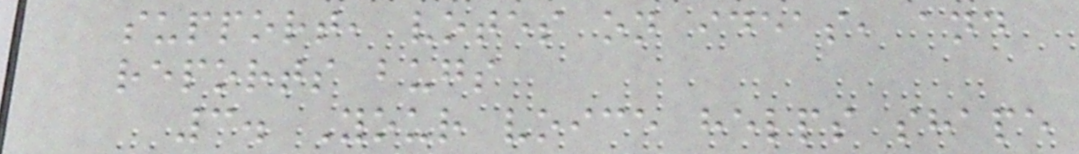support, votes on ideas, and
reports bugs
3. Your voice helps shape
